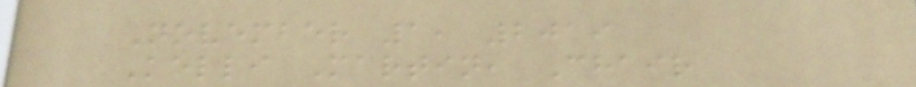November 1, 2019
Kelli Martin, Chair
